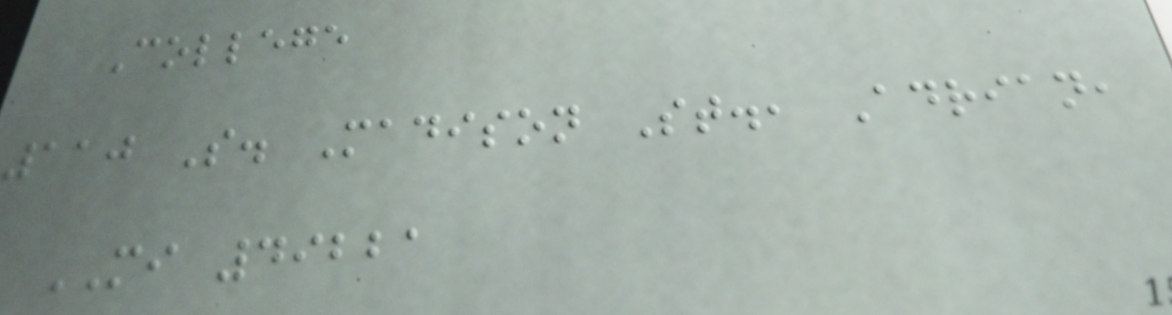College
110 S. Madison St., Adrian,
MI 49221
